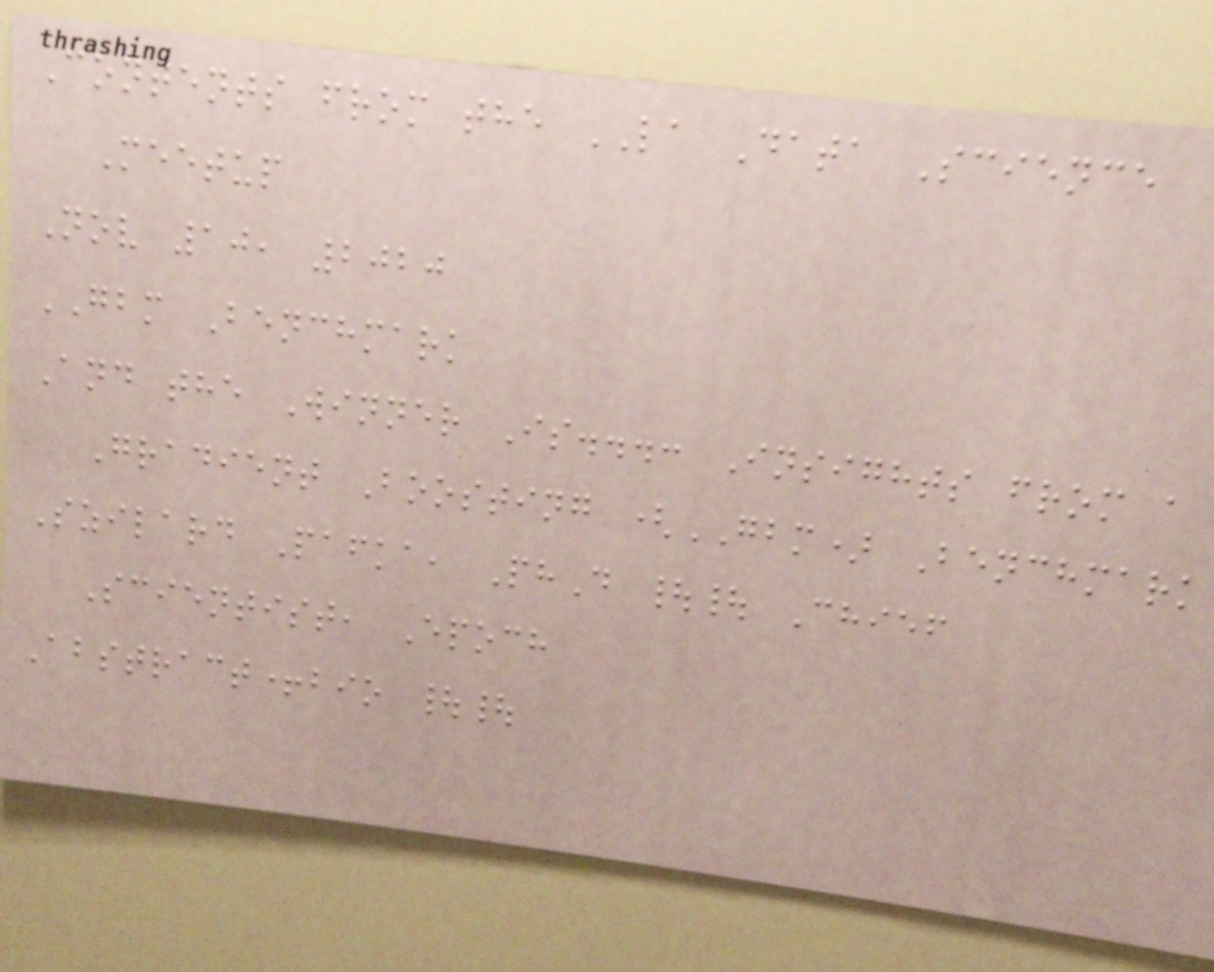Contents from the LA Data Science
Meetup
Nov 10, 2020
GBM Benchmark
And the Winner Is...: Insights from a
Gradient Boosting (GBM) Benchmark
Szilard Pafka, PhD || Chief
Scientist, Epoch
Abstract+bio ||
